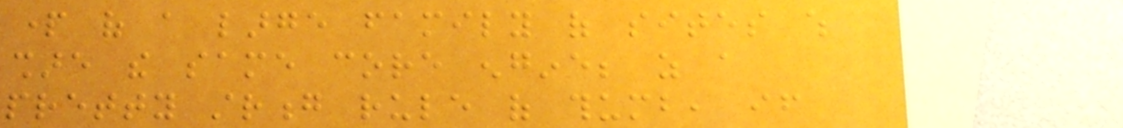part of a large family of sites which
share the same core engine; as a
pretty strong rule of thumb, if
